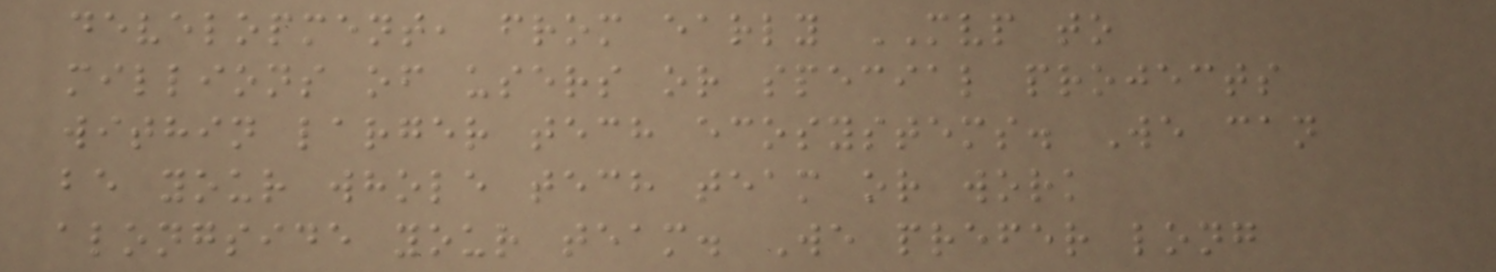development, from early MVP to
millions of users or special projects
within larger tech ecosystems. We can
be your whole tech team or work
alongside your team. We prefer long
